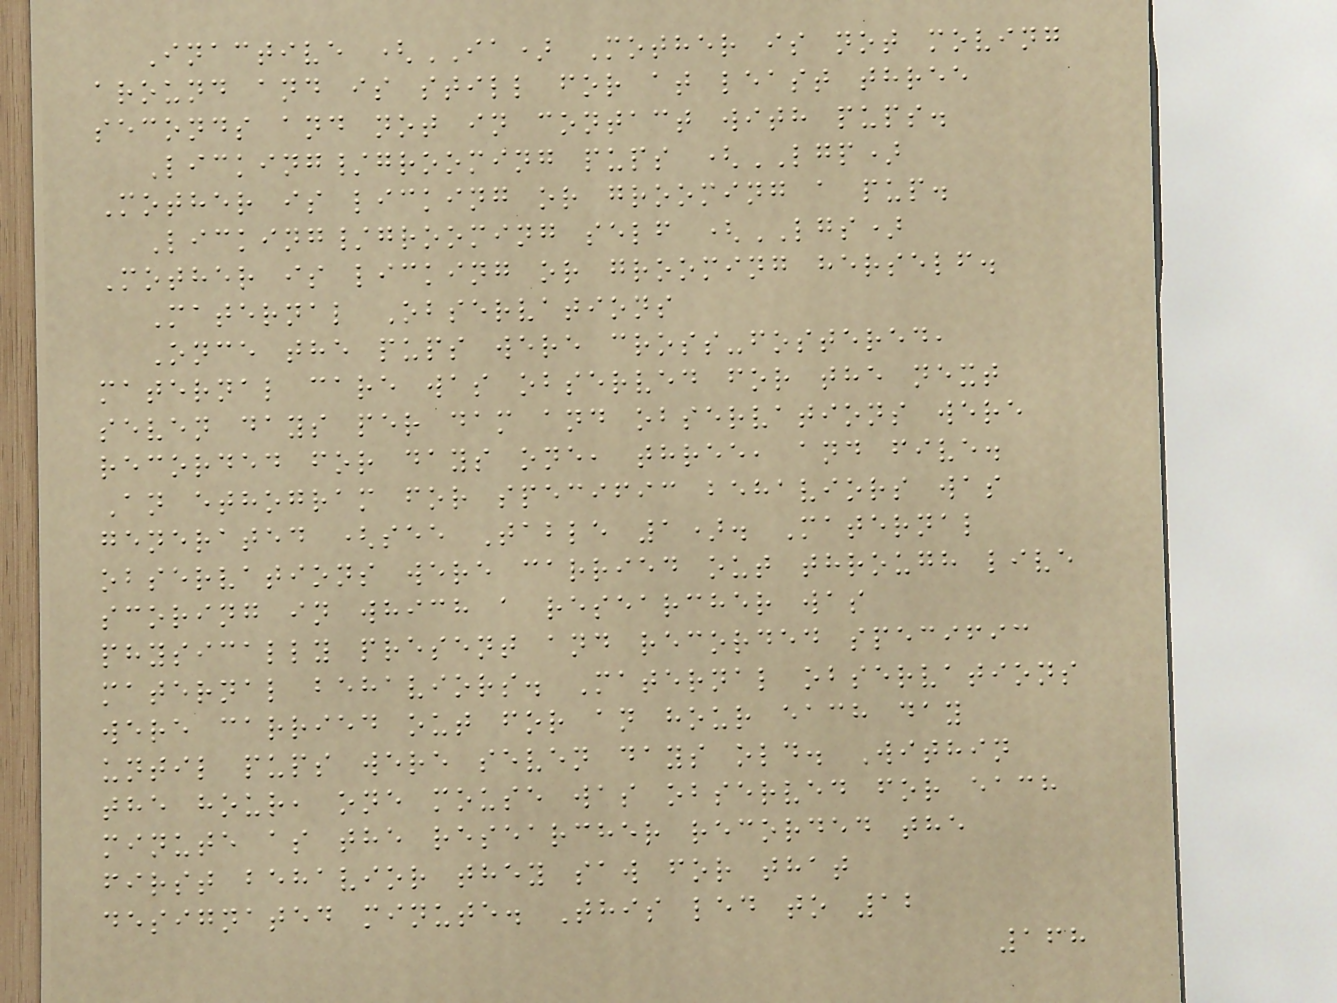Inactive (IA) Mother is not moving
around and is still for at least three
seconds and not in contact with pups.
Licking/grooming pups (LGP)
Mother is licking or grooming a pup.
Licking/grooming self (LGS)
Mother is licking or grooming herself.
Maternal Observations
Once the pups were cross-fostered,
maternal care was observed for the next
seven days per dam and observations were
recorded for days one, three, and five.
An ethogram for specific behaviors was
generated (see Table 1). Maternal
observations were carried out through live
scoring in which a researcher was
physically present and recorded specific
maternal behaviors. Maternal observations
were carried out for an hour each day
until pups were seven days old. Within
the hour, one mouse was observed for each
minute as the researcher recorded the
first behavior they saw for that
designated minute. This led to 12
168
